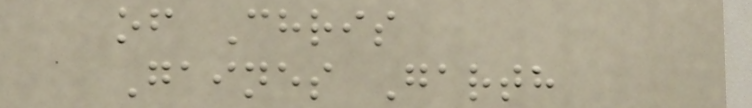of Chris
Gaines Garth
